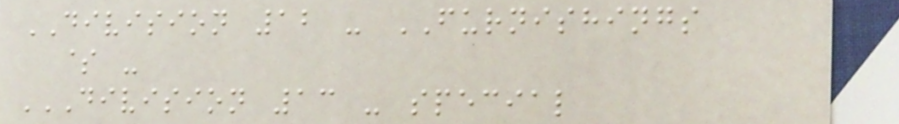DIVISION 12 - FURNISHINGS
$ -
DIVISION 13 - SPECIAL
